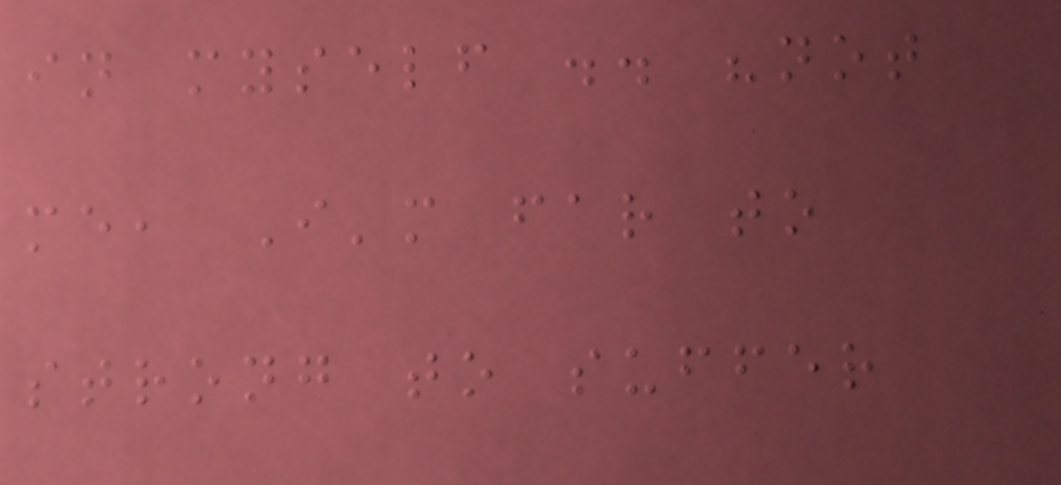in myself .. "not
me, I'm far to
strong to suffer
